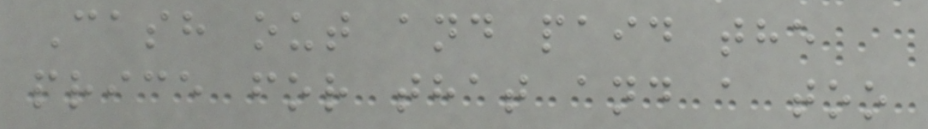Cash out and paid the
price for that and a too
